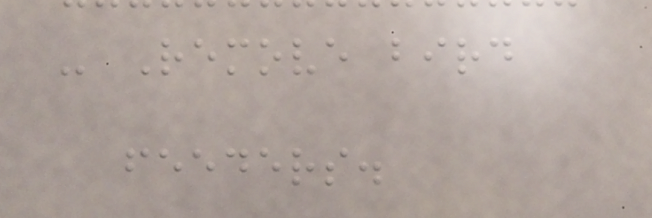- Remove bird
feeders.
